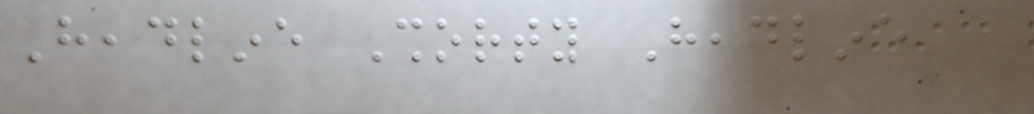Headline Shorty Headline
